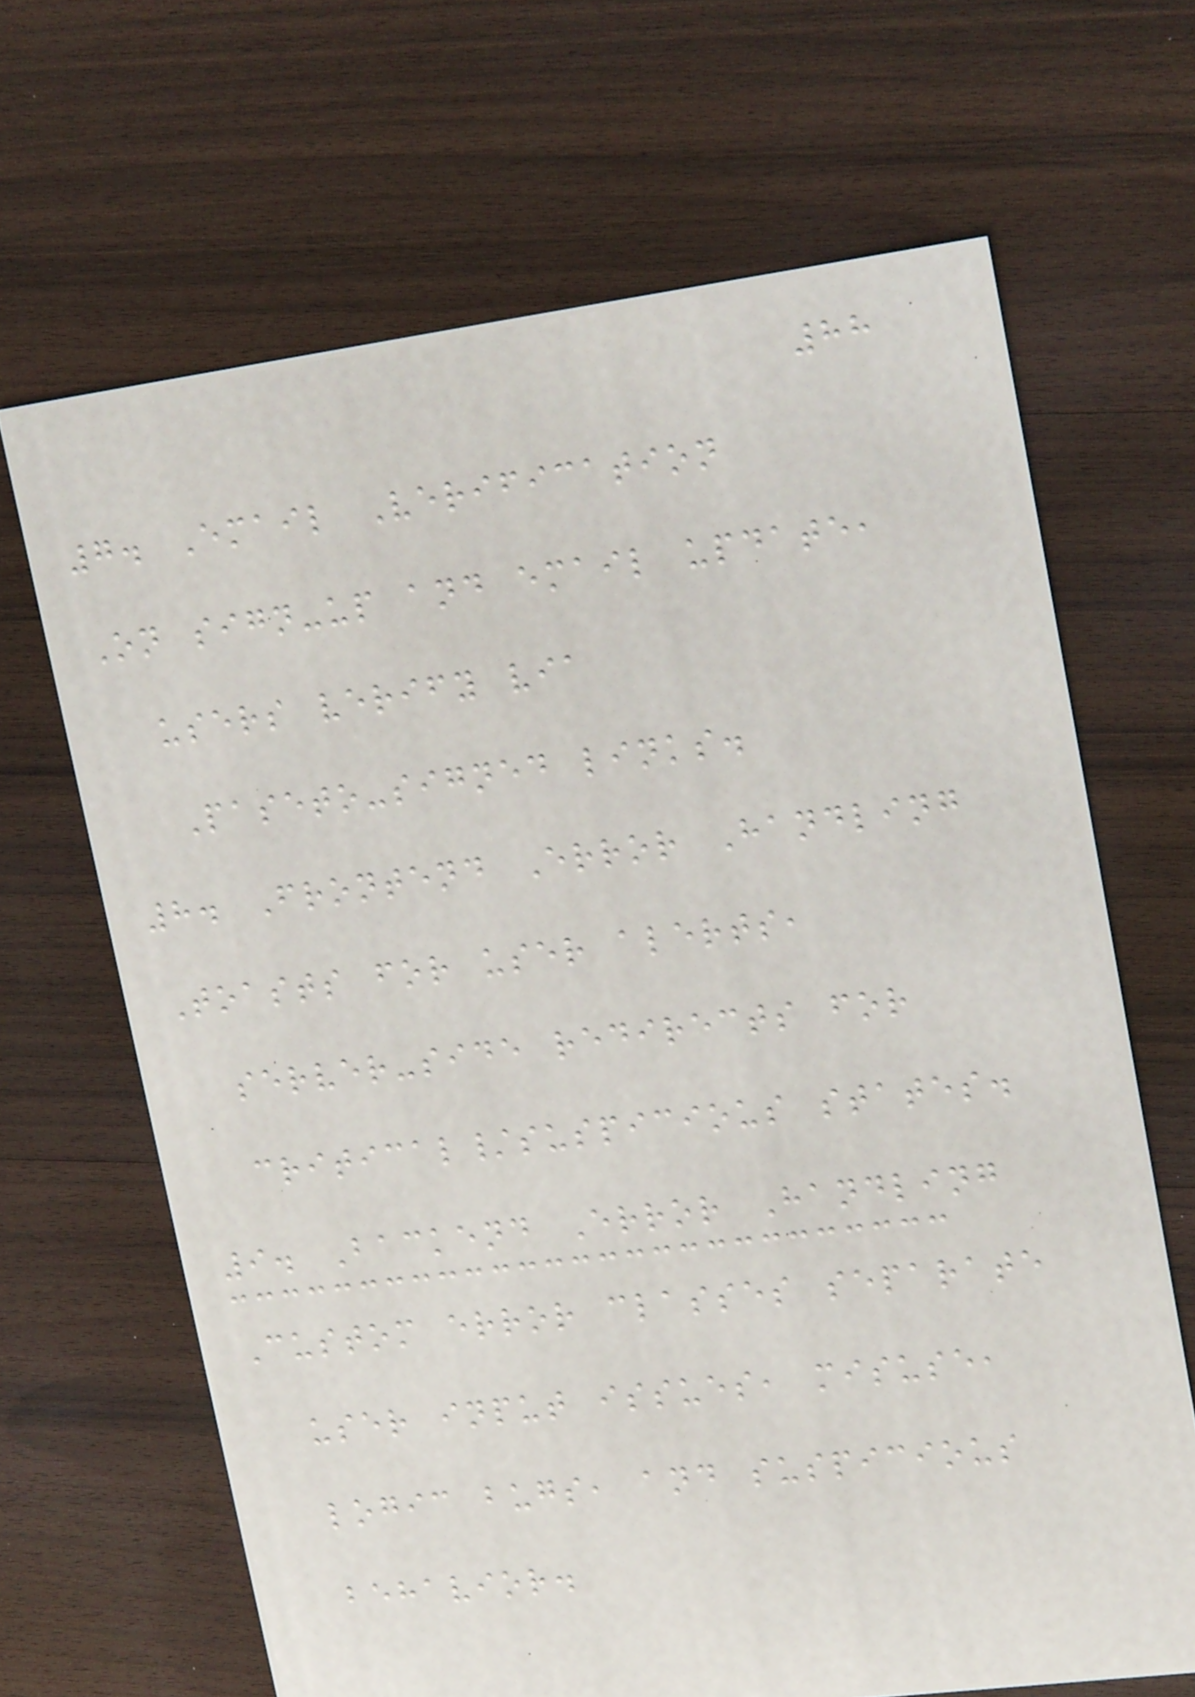88
7. Email Verification
On sign-up and email update,
users verify via
Paseto-signed links.
8. Frontend Error Handling
Toasts for user alerts,
server-side redirects for
critical/suspicious states.
9. Backend Error Handling
Custom error classes separate
user input issues, misuse,
logic bugs, and suspicious
behavior.
